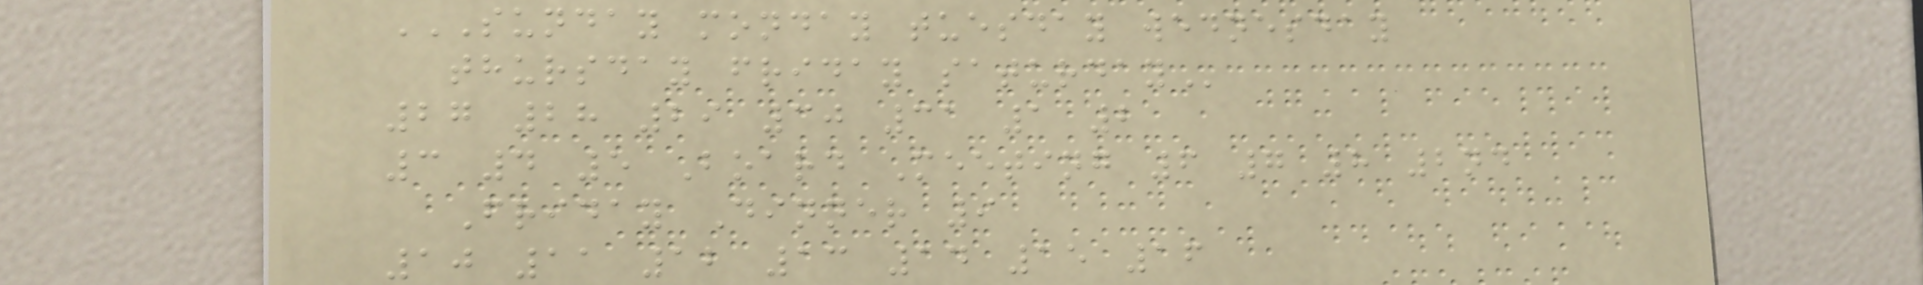SUNDAY MONDAY TUESDAY WEDNESDAY
THURSDAY FRIDAY SATURDAY
27 28 29 30 31 1 2
3 4 5 Board Meeting 6 7 8 2nd
Friday Dinner 9
10 11 12 13 14 15 16
